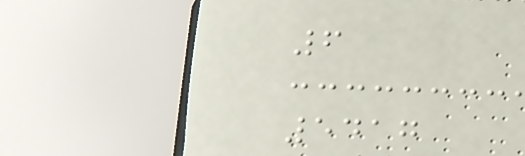6
5417
